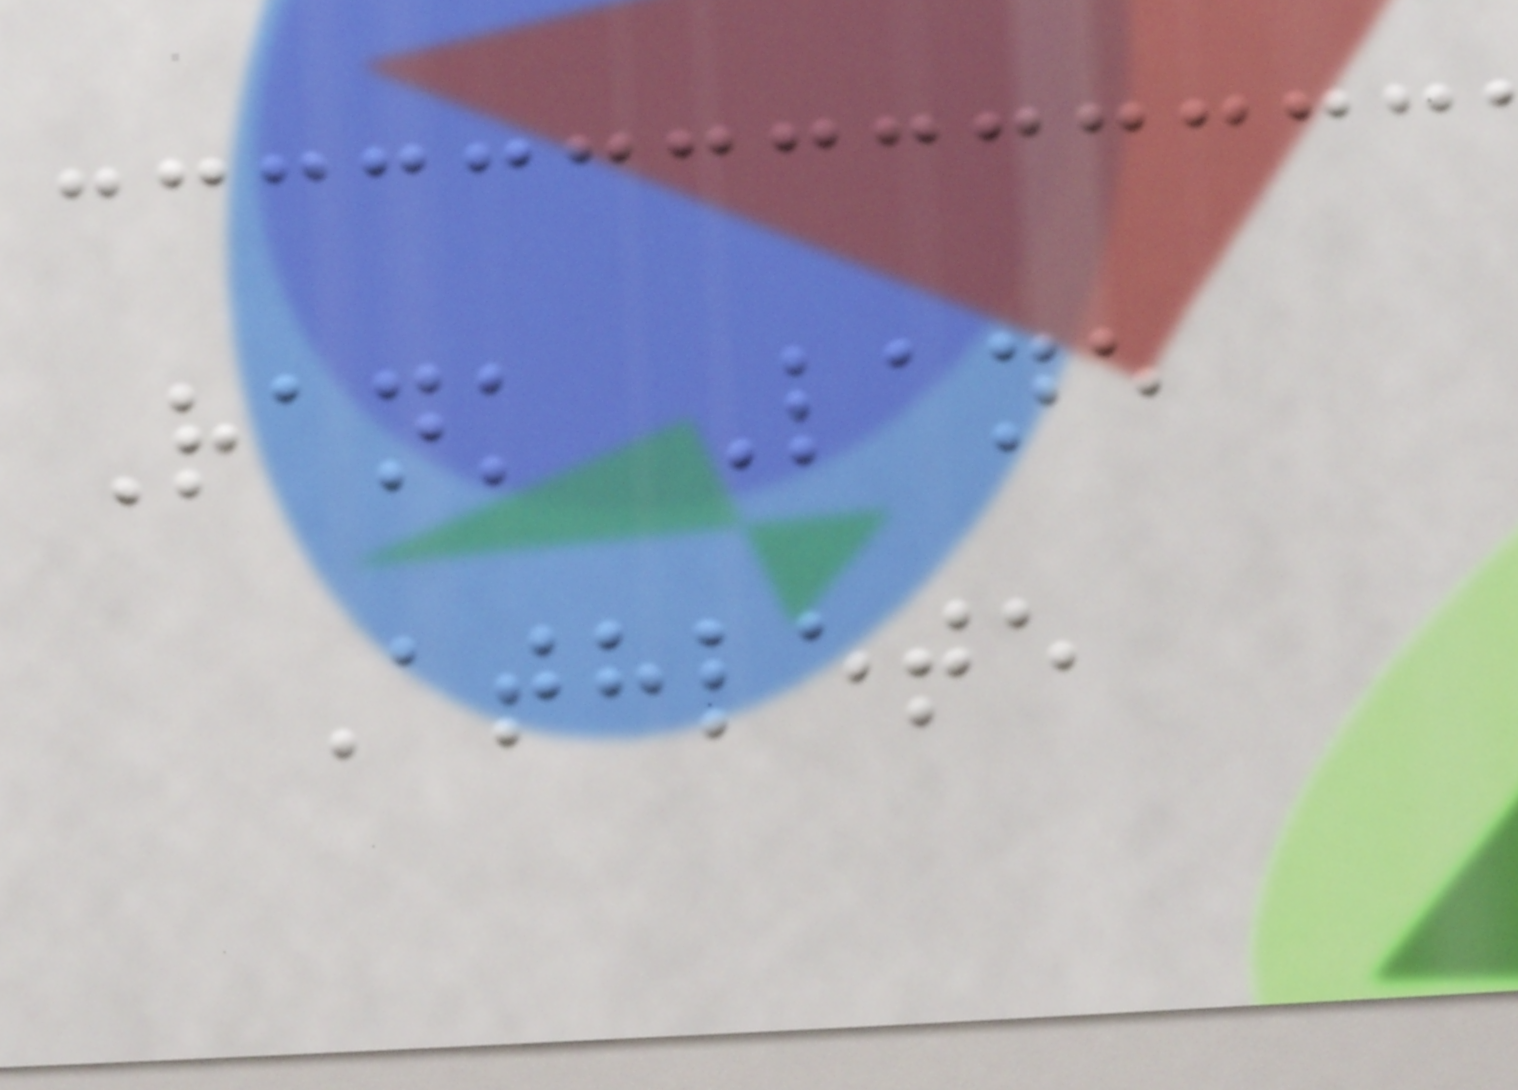Rank Lane
Athlete
